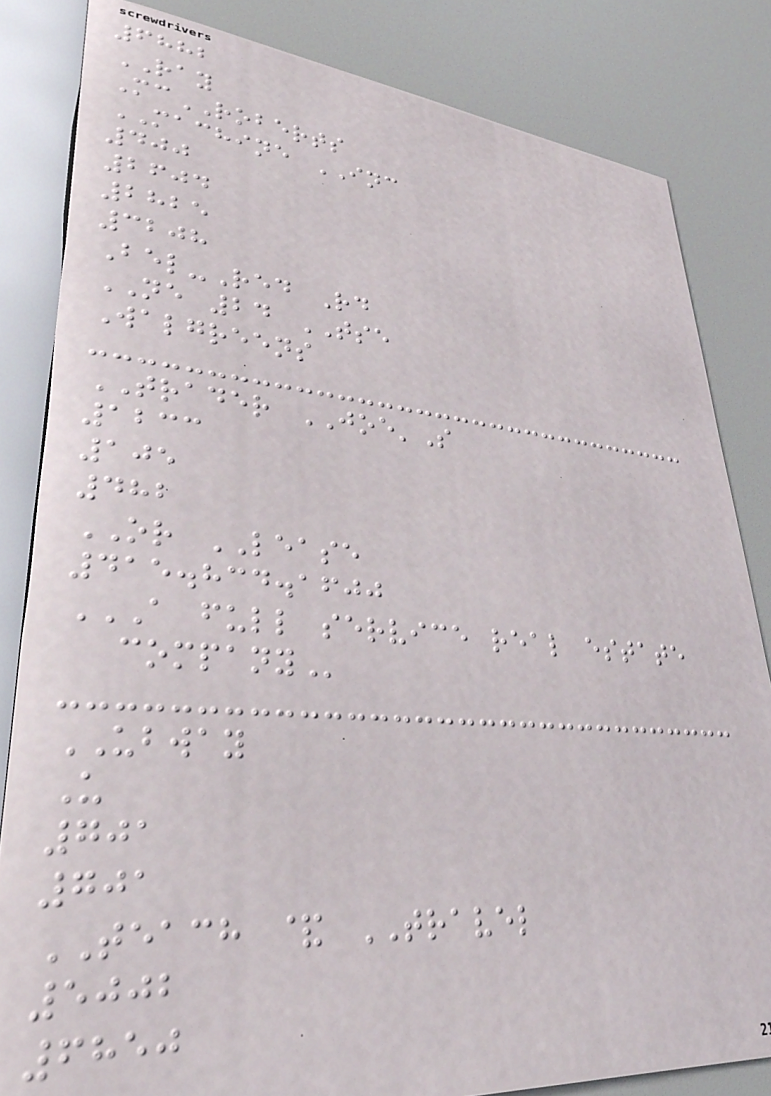6882
RAY
McROBERTS
MACHINE INC
400
2604
2825
3208
Bel-Red Rd
NE 24 TSE
Walgreens
TRADER JOE'S
1233
105
482
OR LEASE
415.834.1600
A FULL SERVICE REAL ESTATE
COMPANY
UBWAY
U
701
701
TEACH & TRAVEL
5002
6850
